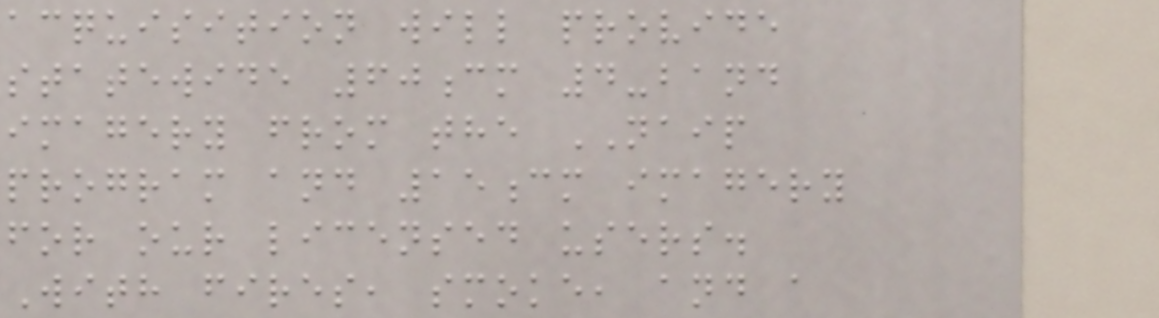acquisition will provide
statewide 60cm 4-band
imagery from the NAIP
program and 15cm imagery
for our licensed users.
With fires, smoke, and a
